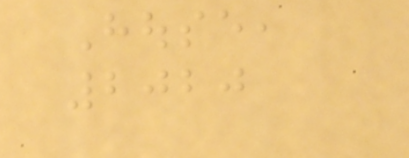House,
2020
